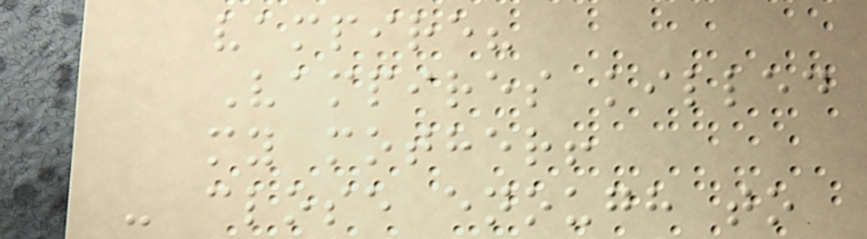vampire?
Vampires killed
my mother!
- close enough to
